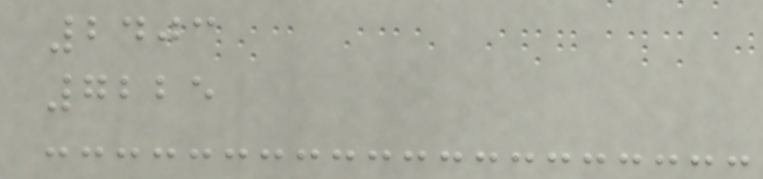2403
7225
